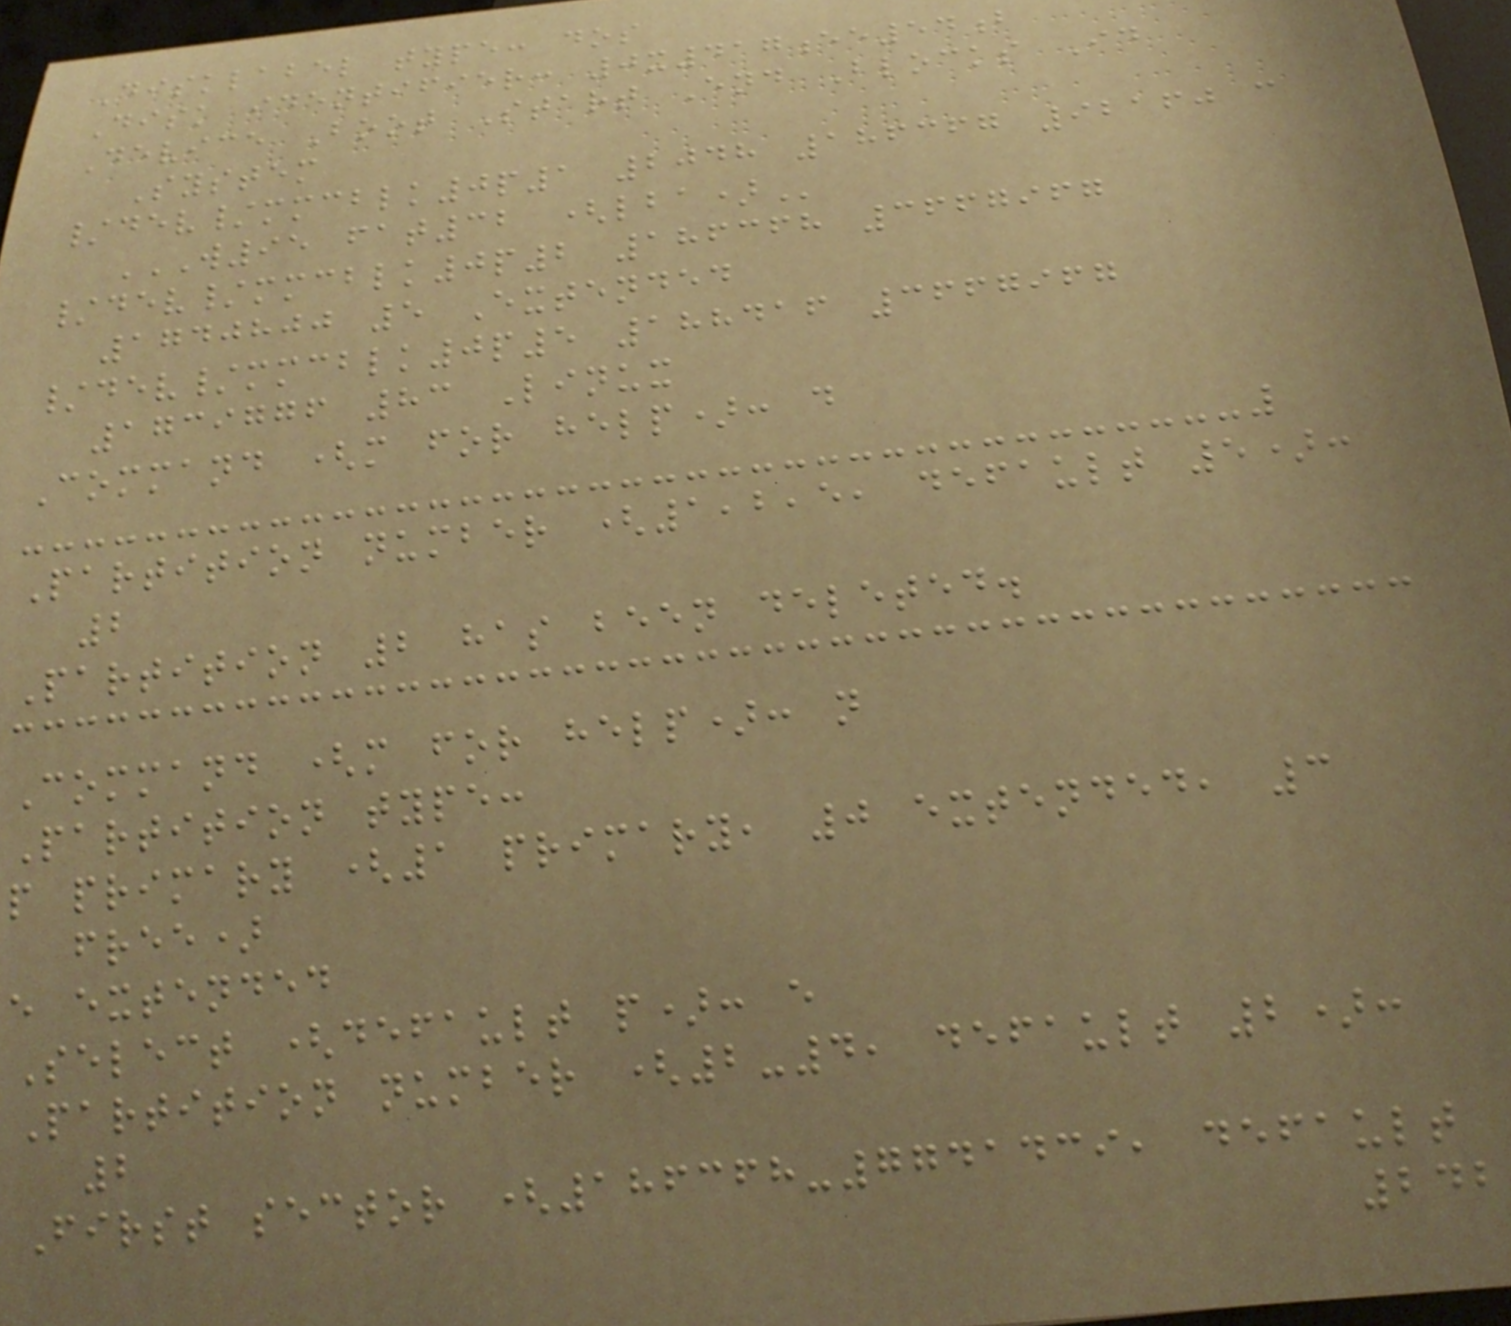Disklabel type: dos
Disk identifier: 0x417ee54b
Device Boot Start End Blocks Id
System
/dev/mmcblk0p1 2048 186367 92160 c
W95 FAT32 (LBA)
/dev/mmcblk0p2 186368 3667967
1740800 5 Extended
/dev/mmcblk0p5 188416 3667967
1739776 83 Linux
Command (m for help): d
Partition number (1,2,5, default 5):
2
Partition 2 has been deleted.
Command (m for help): n
Partition type:
p primary (1 primary, 0 extended, 3
free)
e extended
Select (default p): e
Partition number (2-4, default 2):
2
First sector (186368-7741439, default
242
